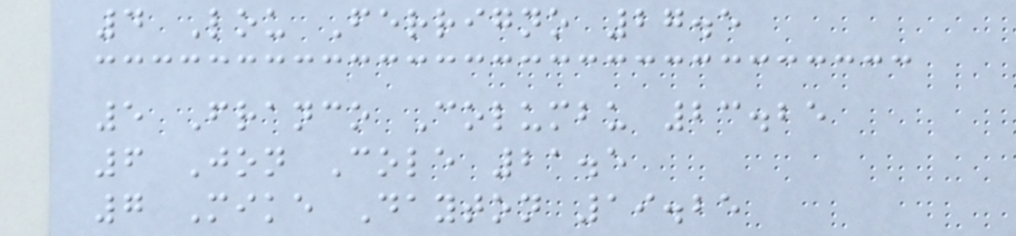4 Lou Ferrigno 27.5
5 Franco Columbu 23.25
6 Jon Cole 21.5
7 Mike Dayton 19.25
